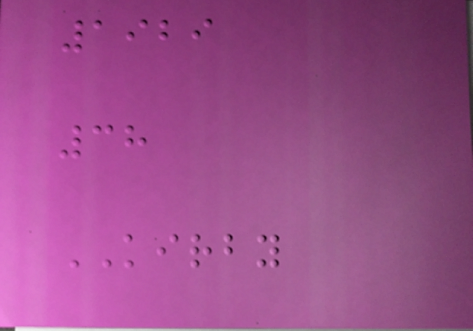1929
38
KIRBY
